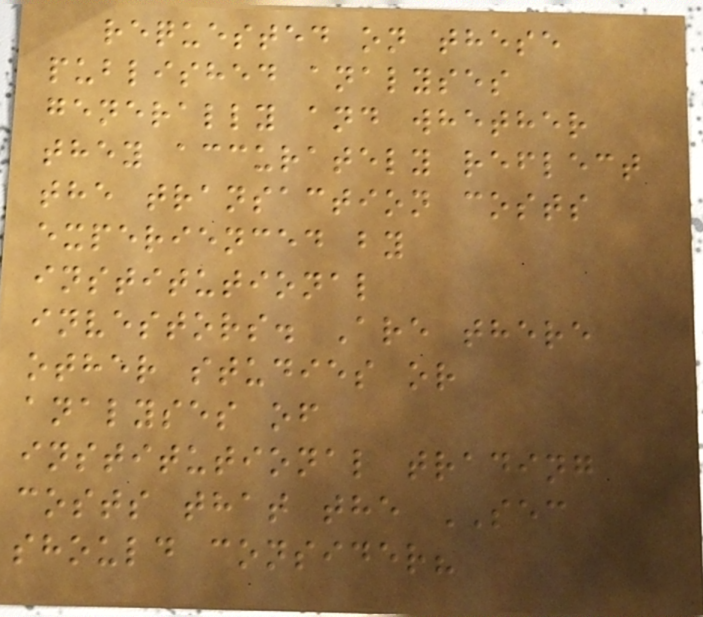requested on these
published analyses
generally and whether
they accurately reflect
the transaction costs
experienced by
institutional
investors. Are there
other studies or
analyses of
institutional trading
costs that the SEC
should consider?
